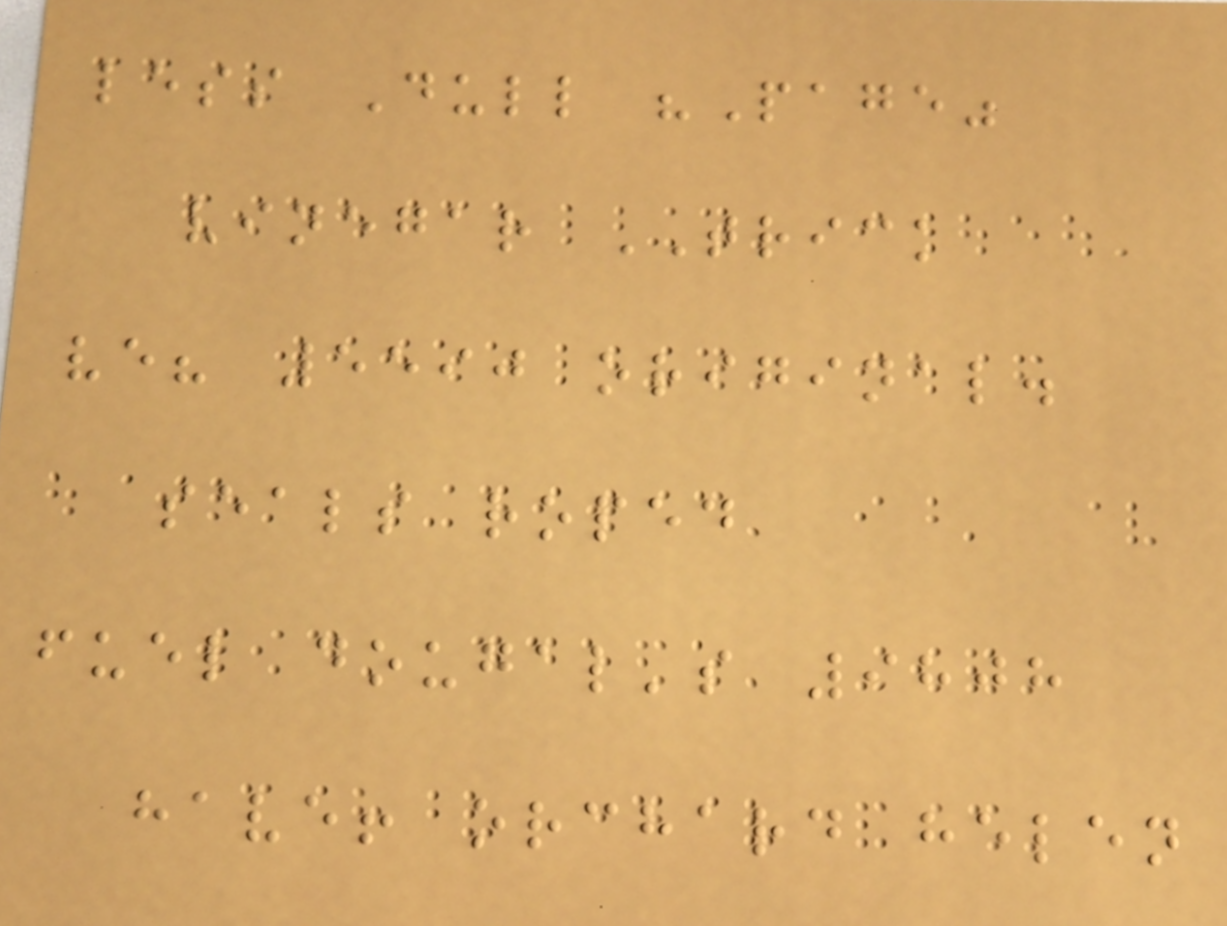less Dull "Page"
vinegar TRICK
ve? 5590 original.
seals roped
fuel dougal's 9808
have! orchard helen
